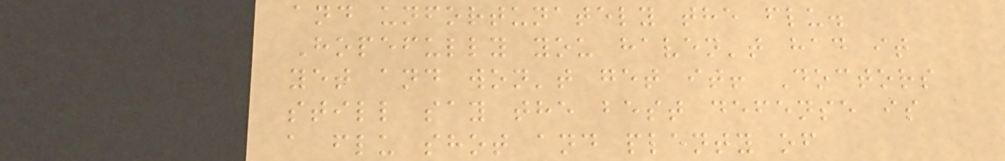and unfortunately the flu.
Hopefully you haven't had it
yet and won't get it! Doctors
still say the best defense is
a flu shot and plenty of
